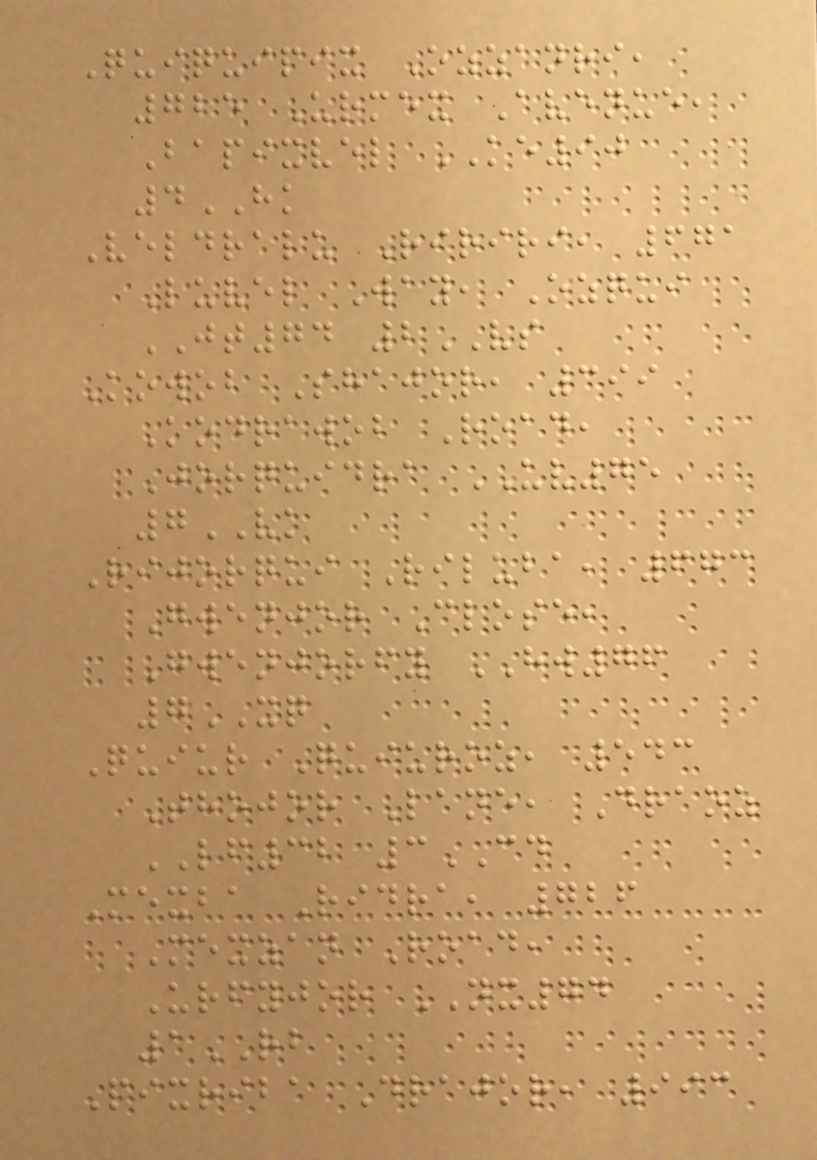Quiquipix Ozzanri,
725 Urmex Avenue,
Bapixvel KE90
4HK
Veldralu Ririri, 671
Luvel Way, Ozqui
JT74 2VS
Kowob Shajor, 399
Kodrawob Road,
Jorquidra UV75
7VK
Rijorqui Riluba, 673
Gwenjor Close,
Gwenjorfy HW76
7XQ
Quiur Quiuroz, 543
Thojor Lane, Draoz
LF32 3CD
Mexba Ridra, 726
Mexzan Road,
Urfyjor NX74
1RB
Pixriba Drajor, 993
